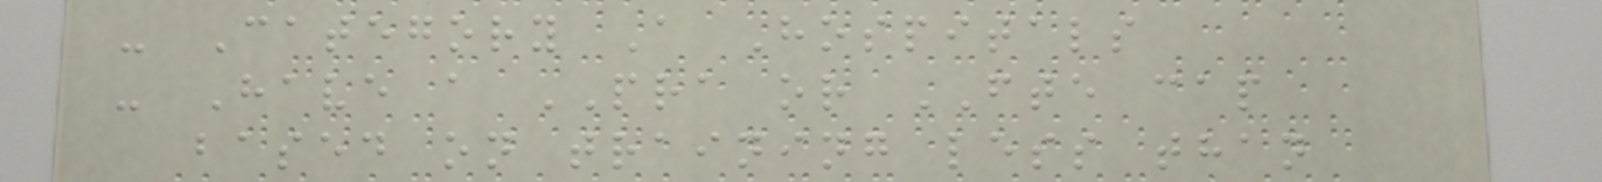- Category A Hospitals
- Have a PRA or FTE cap
based on training less than
